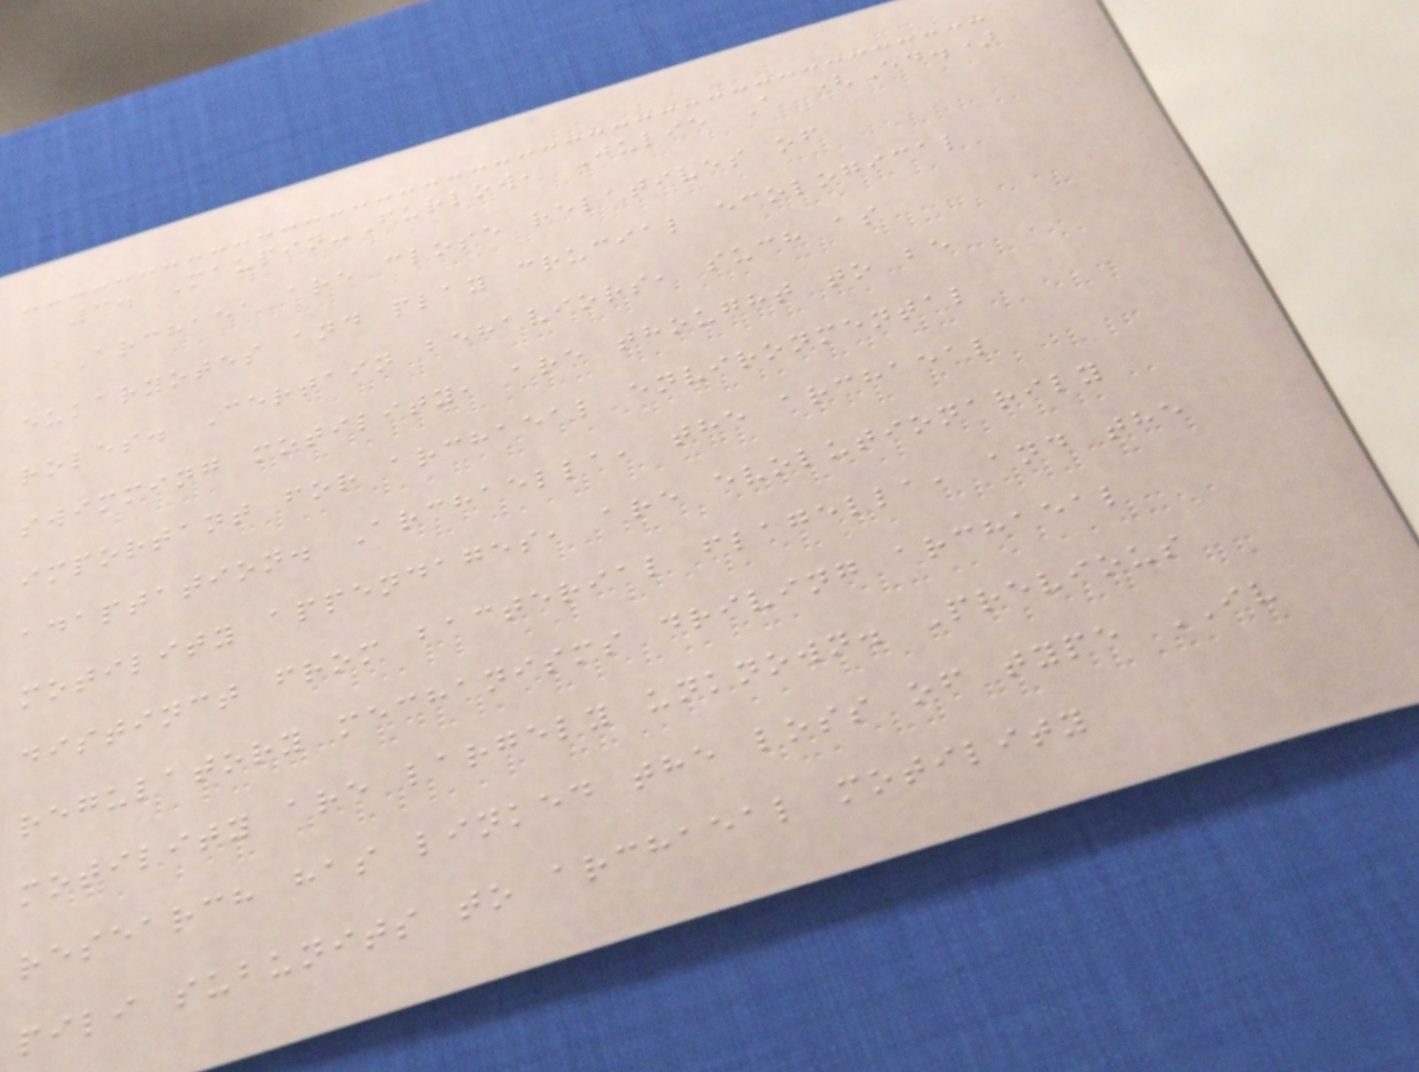3. Maupin-Furlow, Julie A (Ed.)
Archaea are close relatives of
eukaryotes and play crucial ecological
roles. Certain behaviors, such as
swimming motility, are thought to be
important for archaeal environmental
adaptation. Archaella, the archaeal
motility appendages, are evolutionarily
distinct from bacterial flagella, and the
regulatory mechanisms driving archaeal
motility are largely unknown. Previous
research has linked the loss of type IV
pili subunits to archaeal motility
